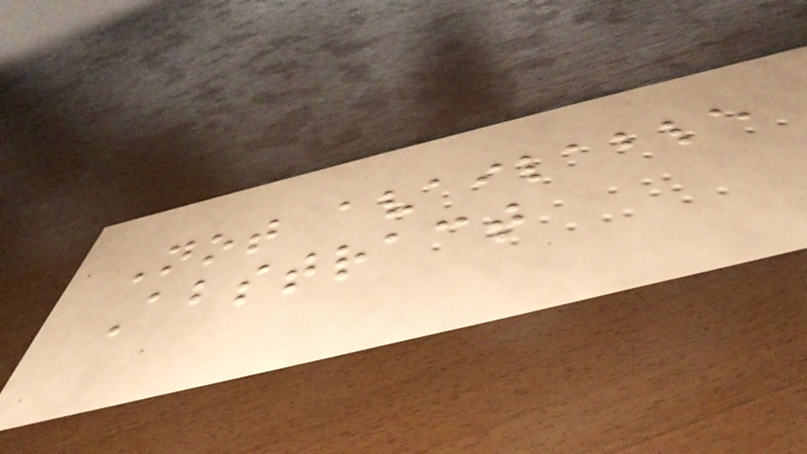Not available
Abstract
